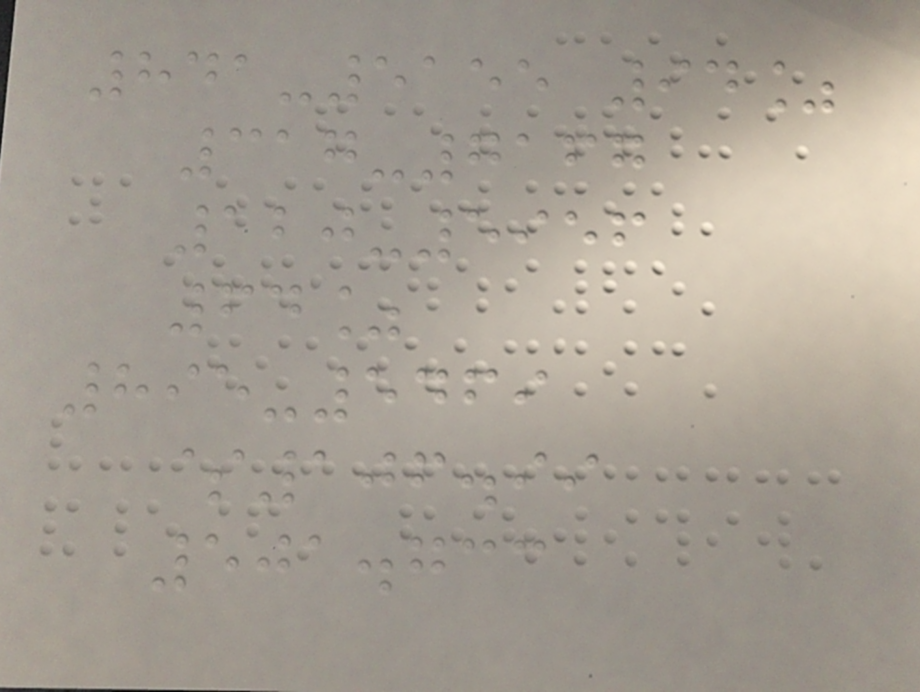841-5155 94%
317-7167
120-5956
64%
895-5469
$106.99
501.733
